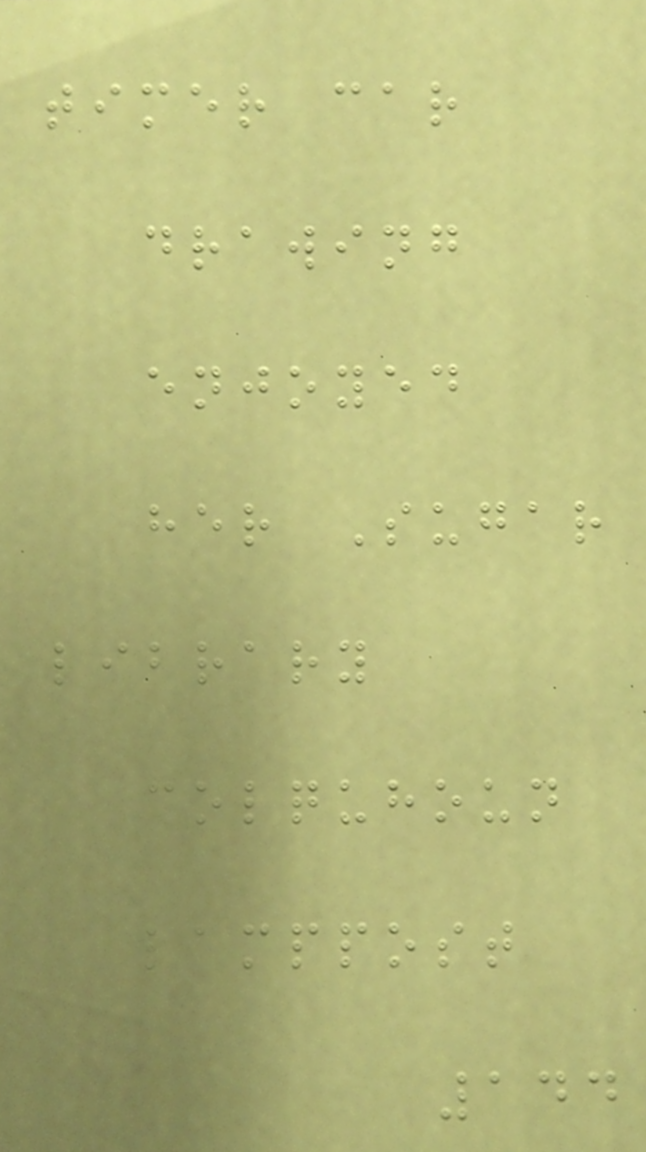timer car
drawing
enjoyed
her Sugar
library
colquhoun
lamppost
144
